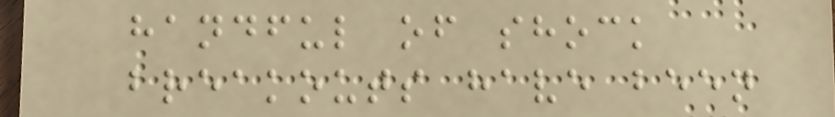handful of shock
breakouts have been
